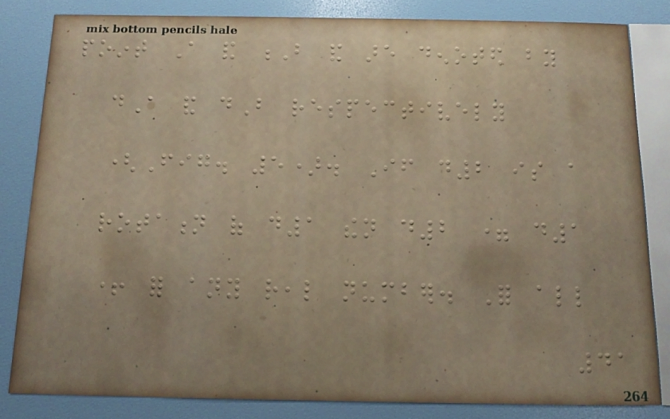point A and B and are denoted by
dA and dB respectively
(Fig. 5). If d2 is a
rotation of d1 then d2 = d1
+ for any real number. For all
41
